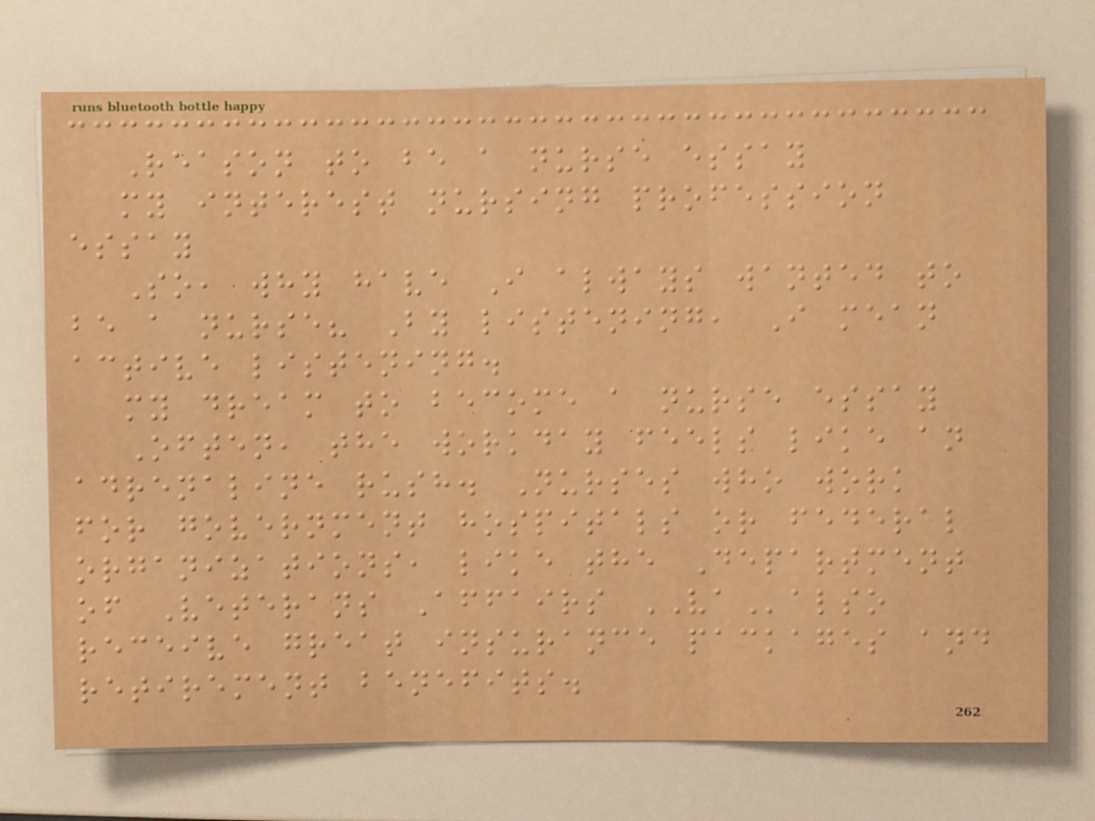Reason to be a nurse essay
my interest nursing profession
essay
So, why have I always wanted to
be a nurse? By listening, I mean
active listening.
my dream to become a nurse essay
Often, the workday feels like an
adrenaline rush. Nurses who work
for government hospitals or federal
organizations, like the Department
of Veterans Affairs VAalso
receive great insurance packages and
retirement benefits.
